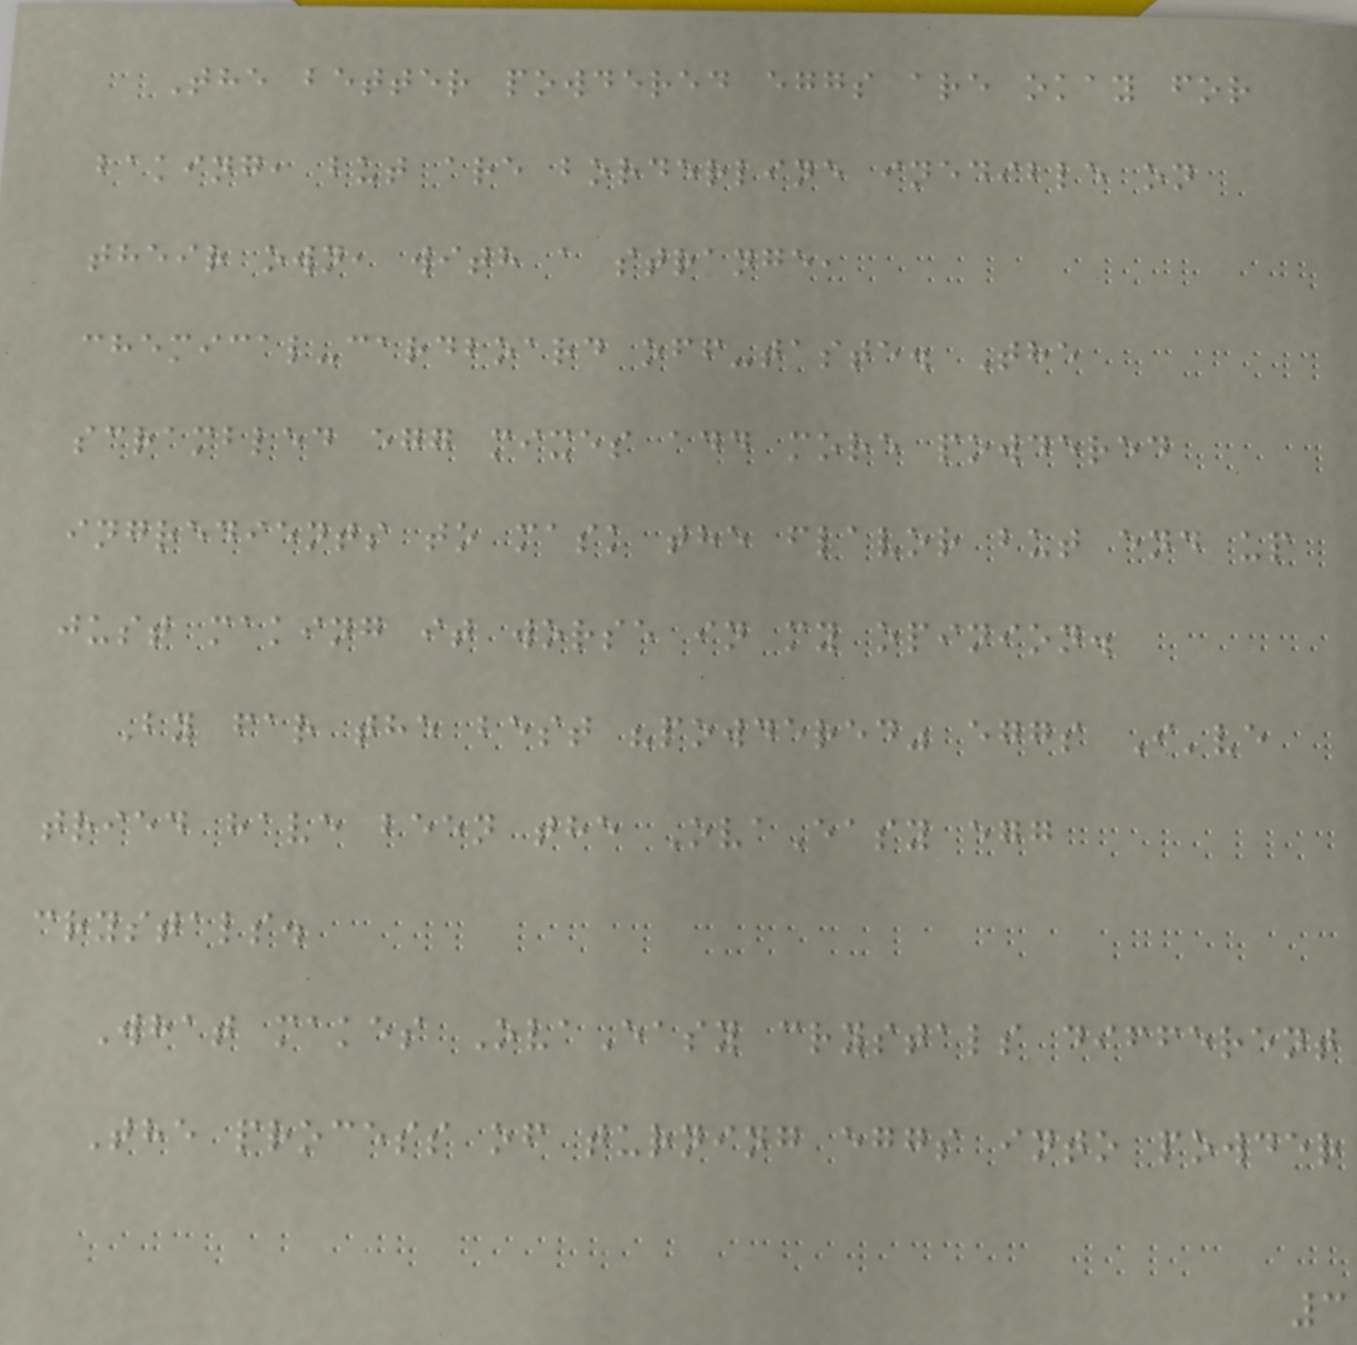The better powdered eggs are okay for
baking, but are borderline inedible on
their own, with a strange,
chemical-cardboard off-taste. The
scrambled egg mixes add more powdered
ingredients to mask the flavor but end up
just making it worse in my opinion.
By far the best "powdered" eggs I've
tried have been the OvaEasy egg
crystals.
What makes OvaEasy crystals different
The process of turning eggs into powder
3
